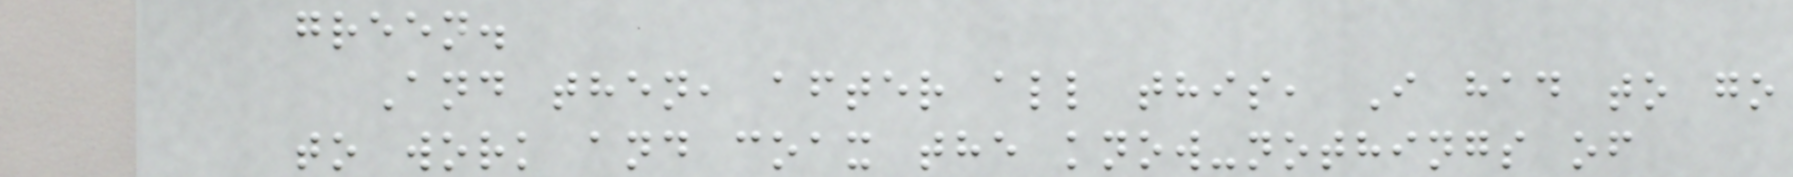green.
And then, after all this, I had to go
to work and coax the know-nothings of
